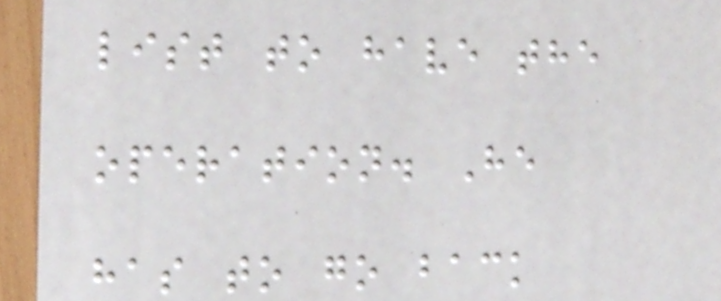list to have the
operation. He
has to go back
